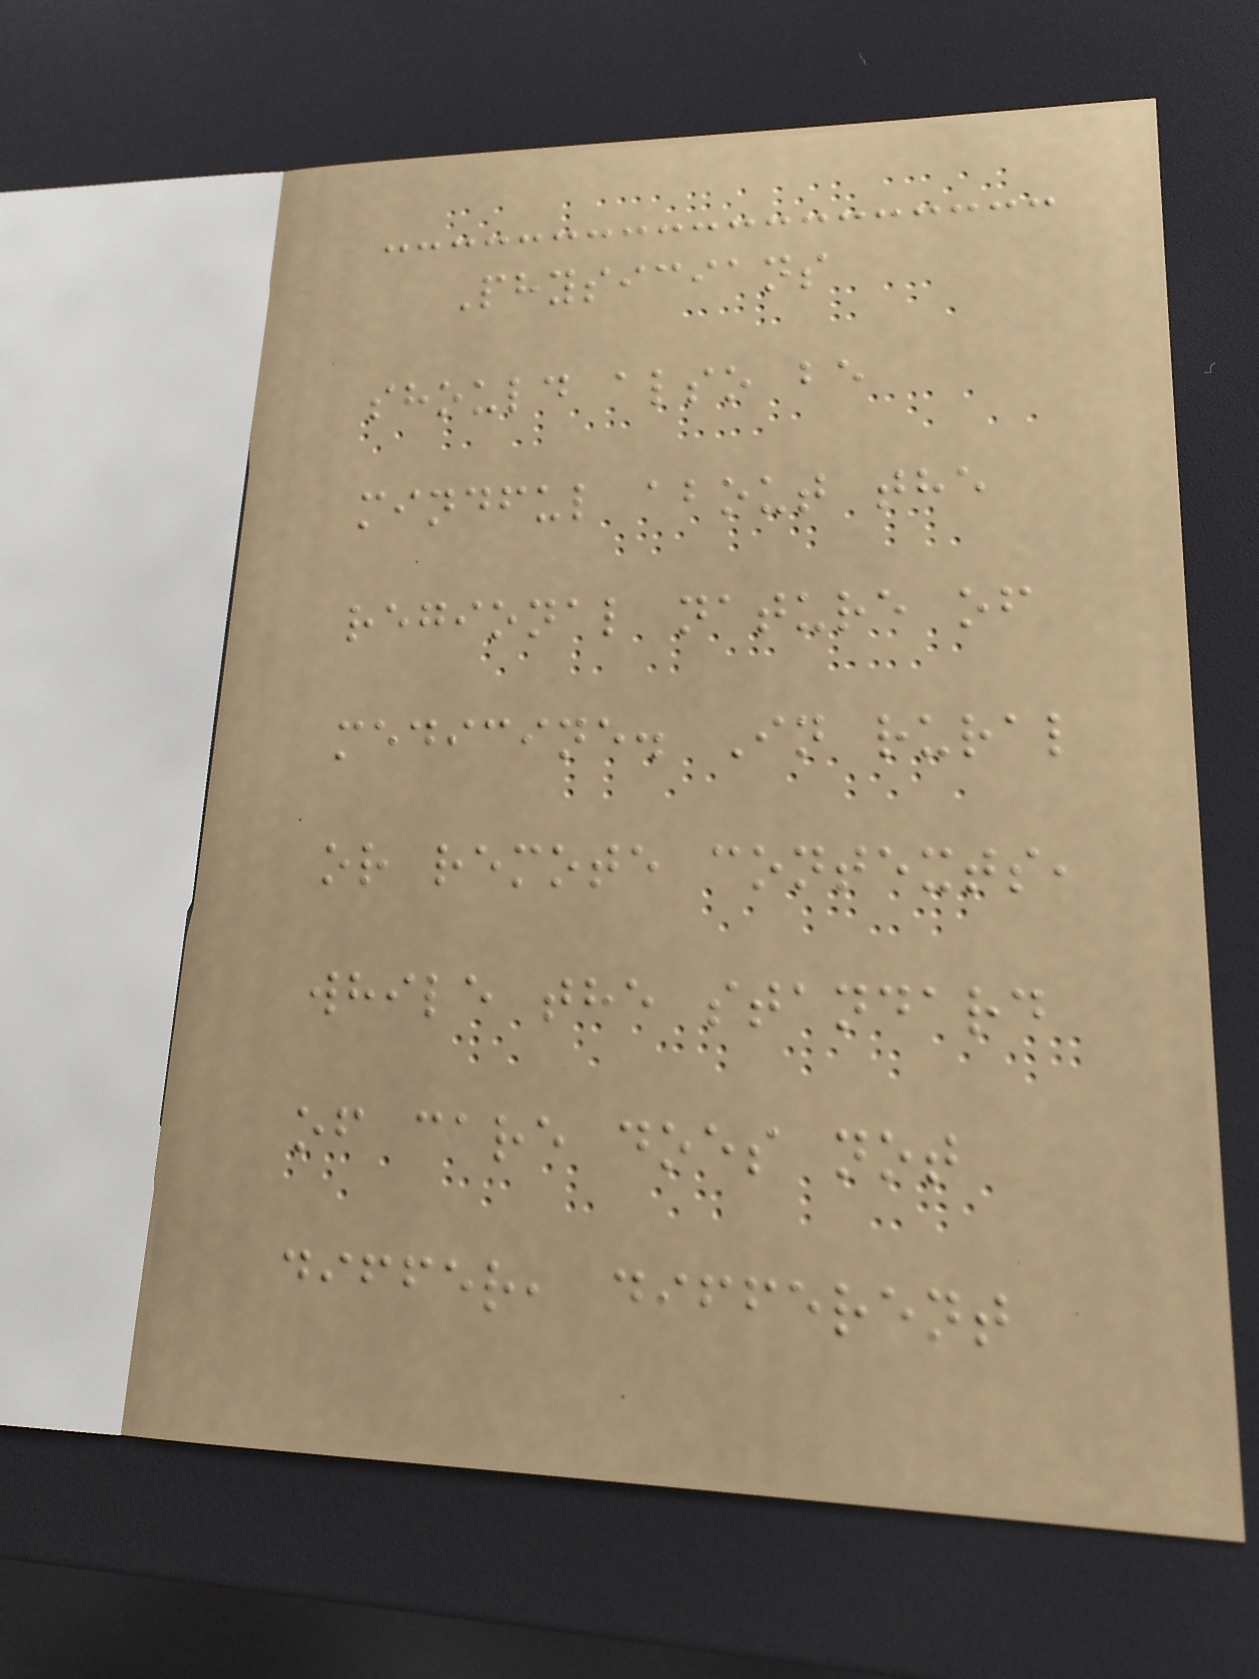Physicians
should also be
mindful about the
regional nature of
medicine. In rural
or remote contexts,
while the standard
of care does not
differ, different
